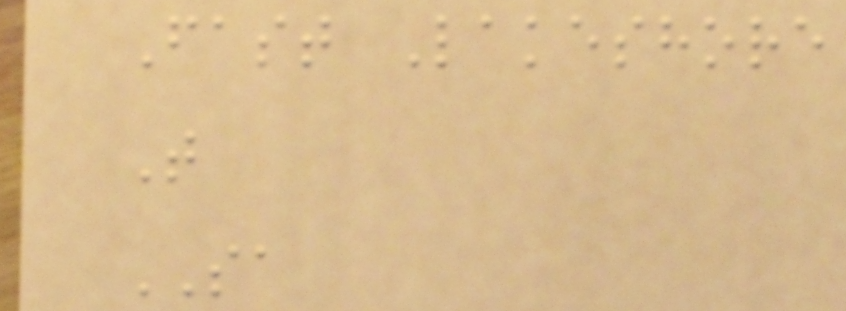Fast Lakeshore
T
SA
